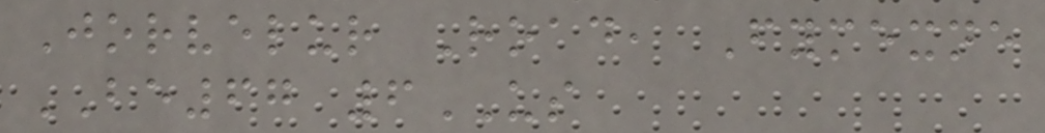Jorvelur Road, Fymexne
BE67 6US
